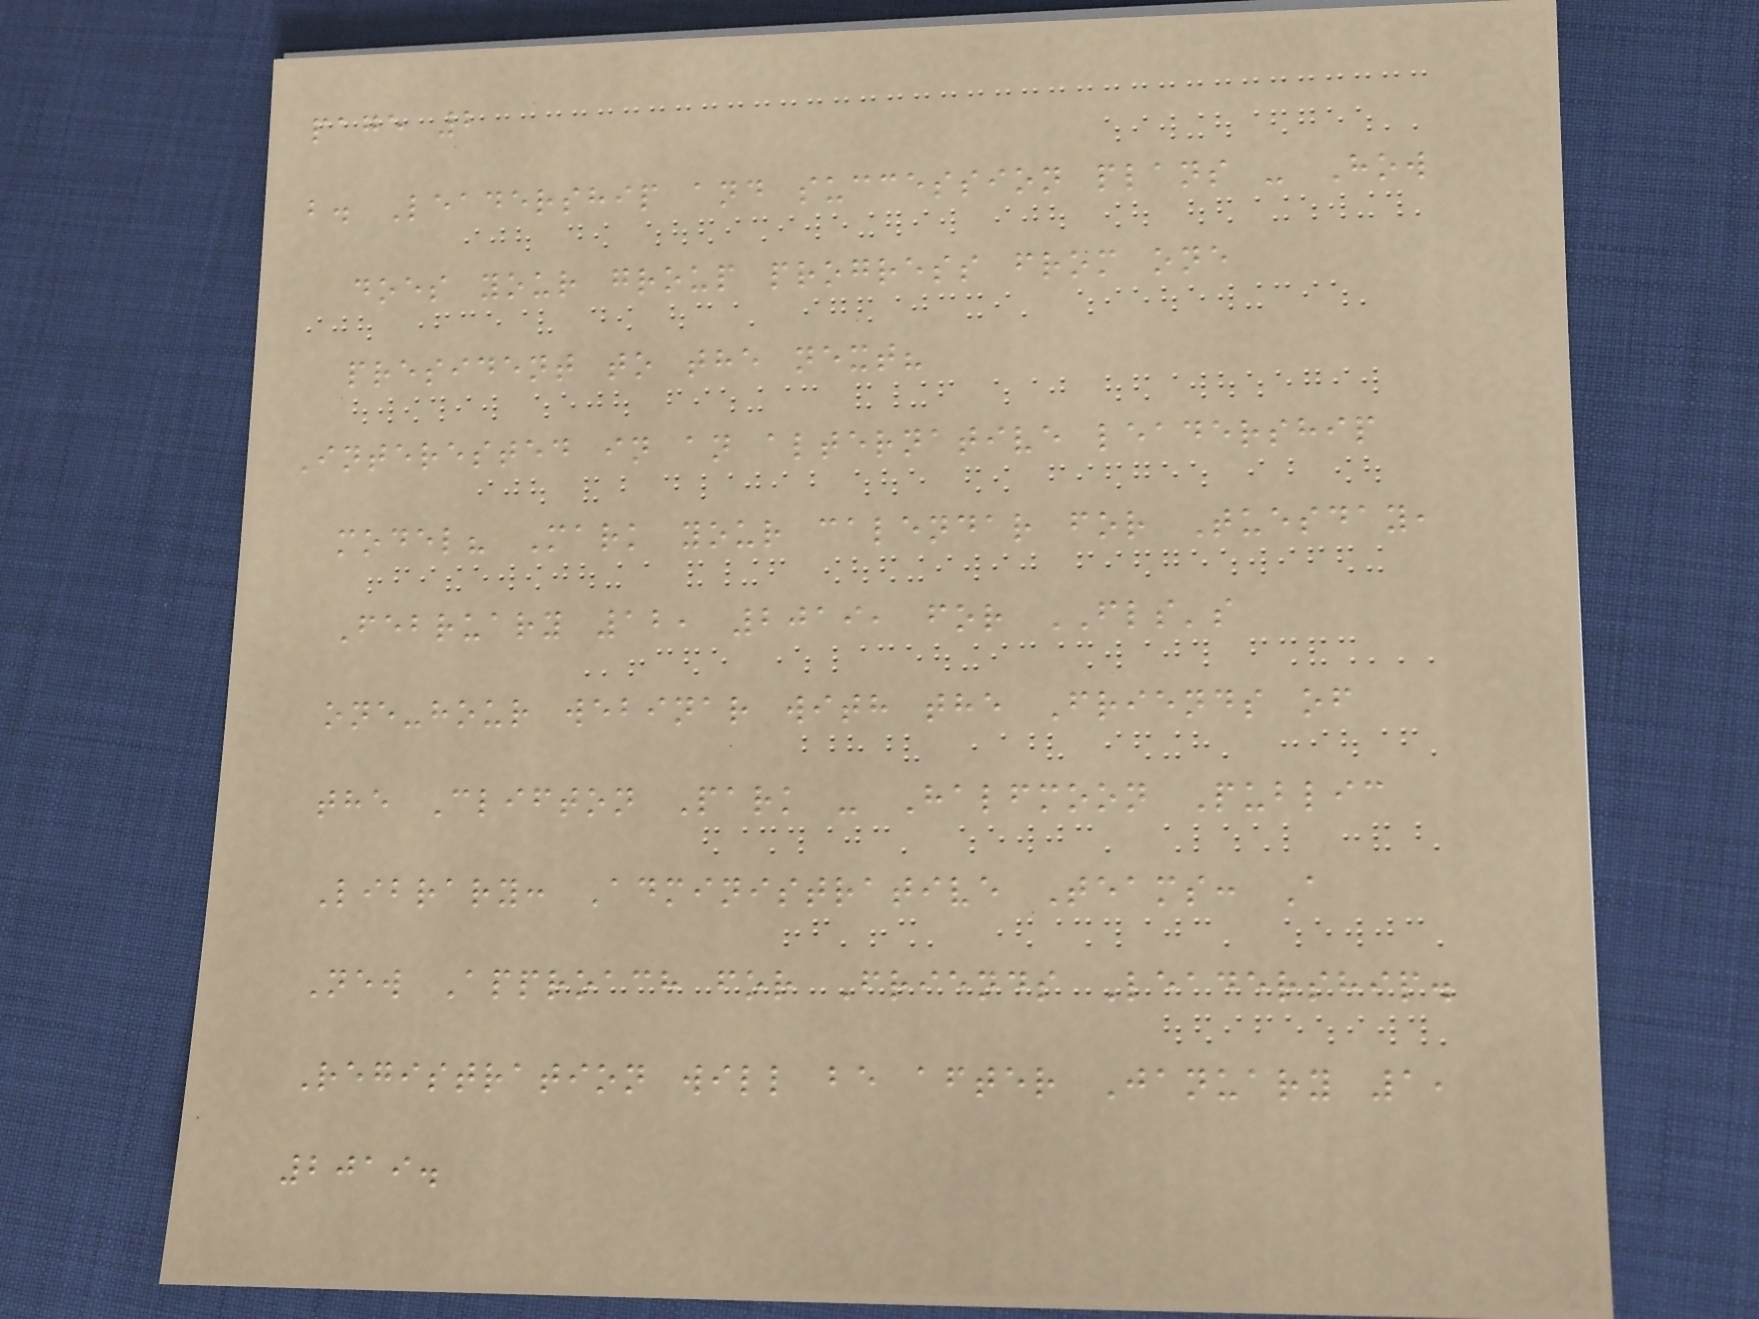page 2
b. Leadership and succession plans - How
does your group progress from one
president to the next?
Interested in an alternative leadership
model? Mark your calendar for Tuesday,
February 12, 2019, for FLS's
one-hour webinar with the Friends of
the Clifton Park - Halfmoon Public
Library: Administrative Teams: A
New Approach for Friends Leadership.
Registration will be after January 1,
2019.
